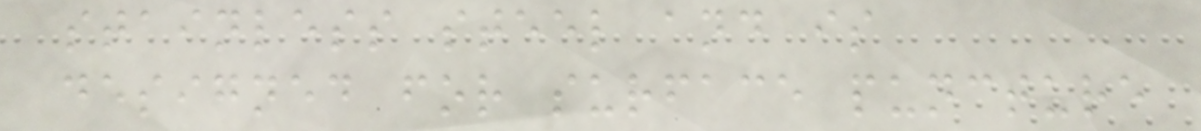stainless steel and is
designed for surface puncture
